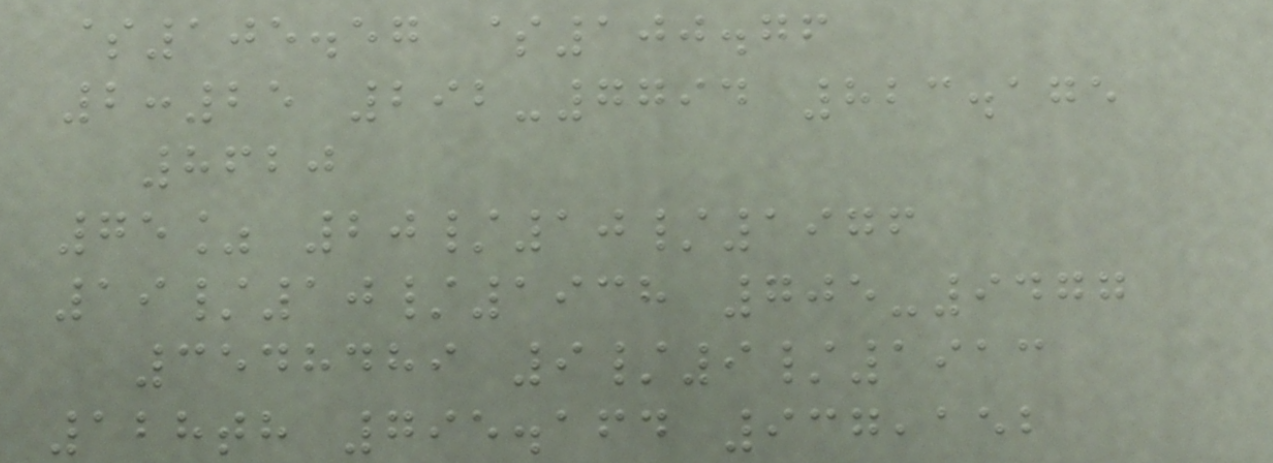$105.57 $100.76
2:25 292-7794 823.175
8620
75% 20/10/1976
19/10/1938 705-9477
3548489 9/9/1913
128th 795.164 937,152
